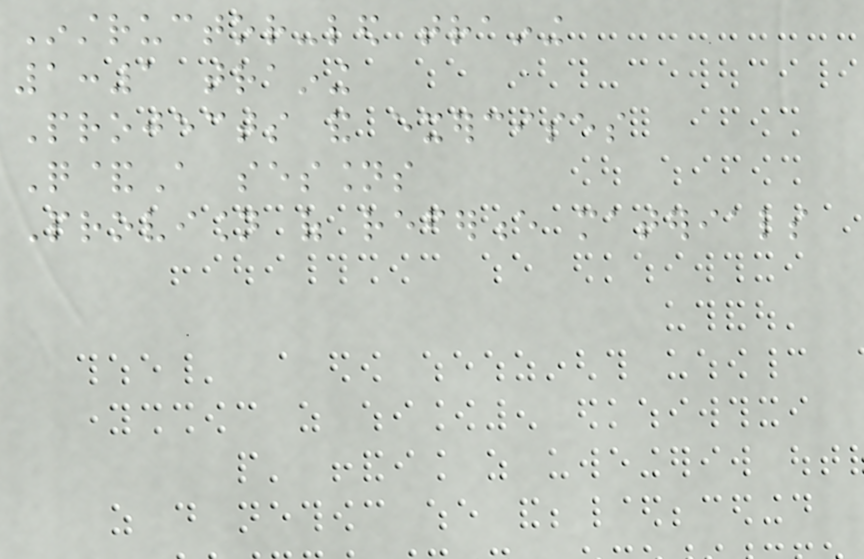Instructor-led training
1:1 training
Projects and exercises
Q&A sessions
Provision of reference materials
